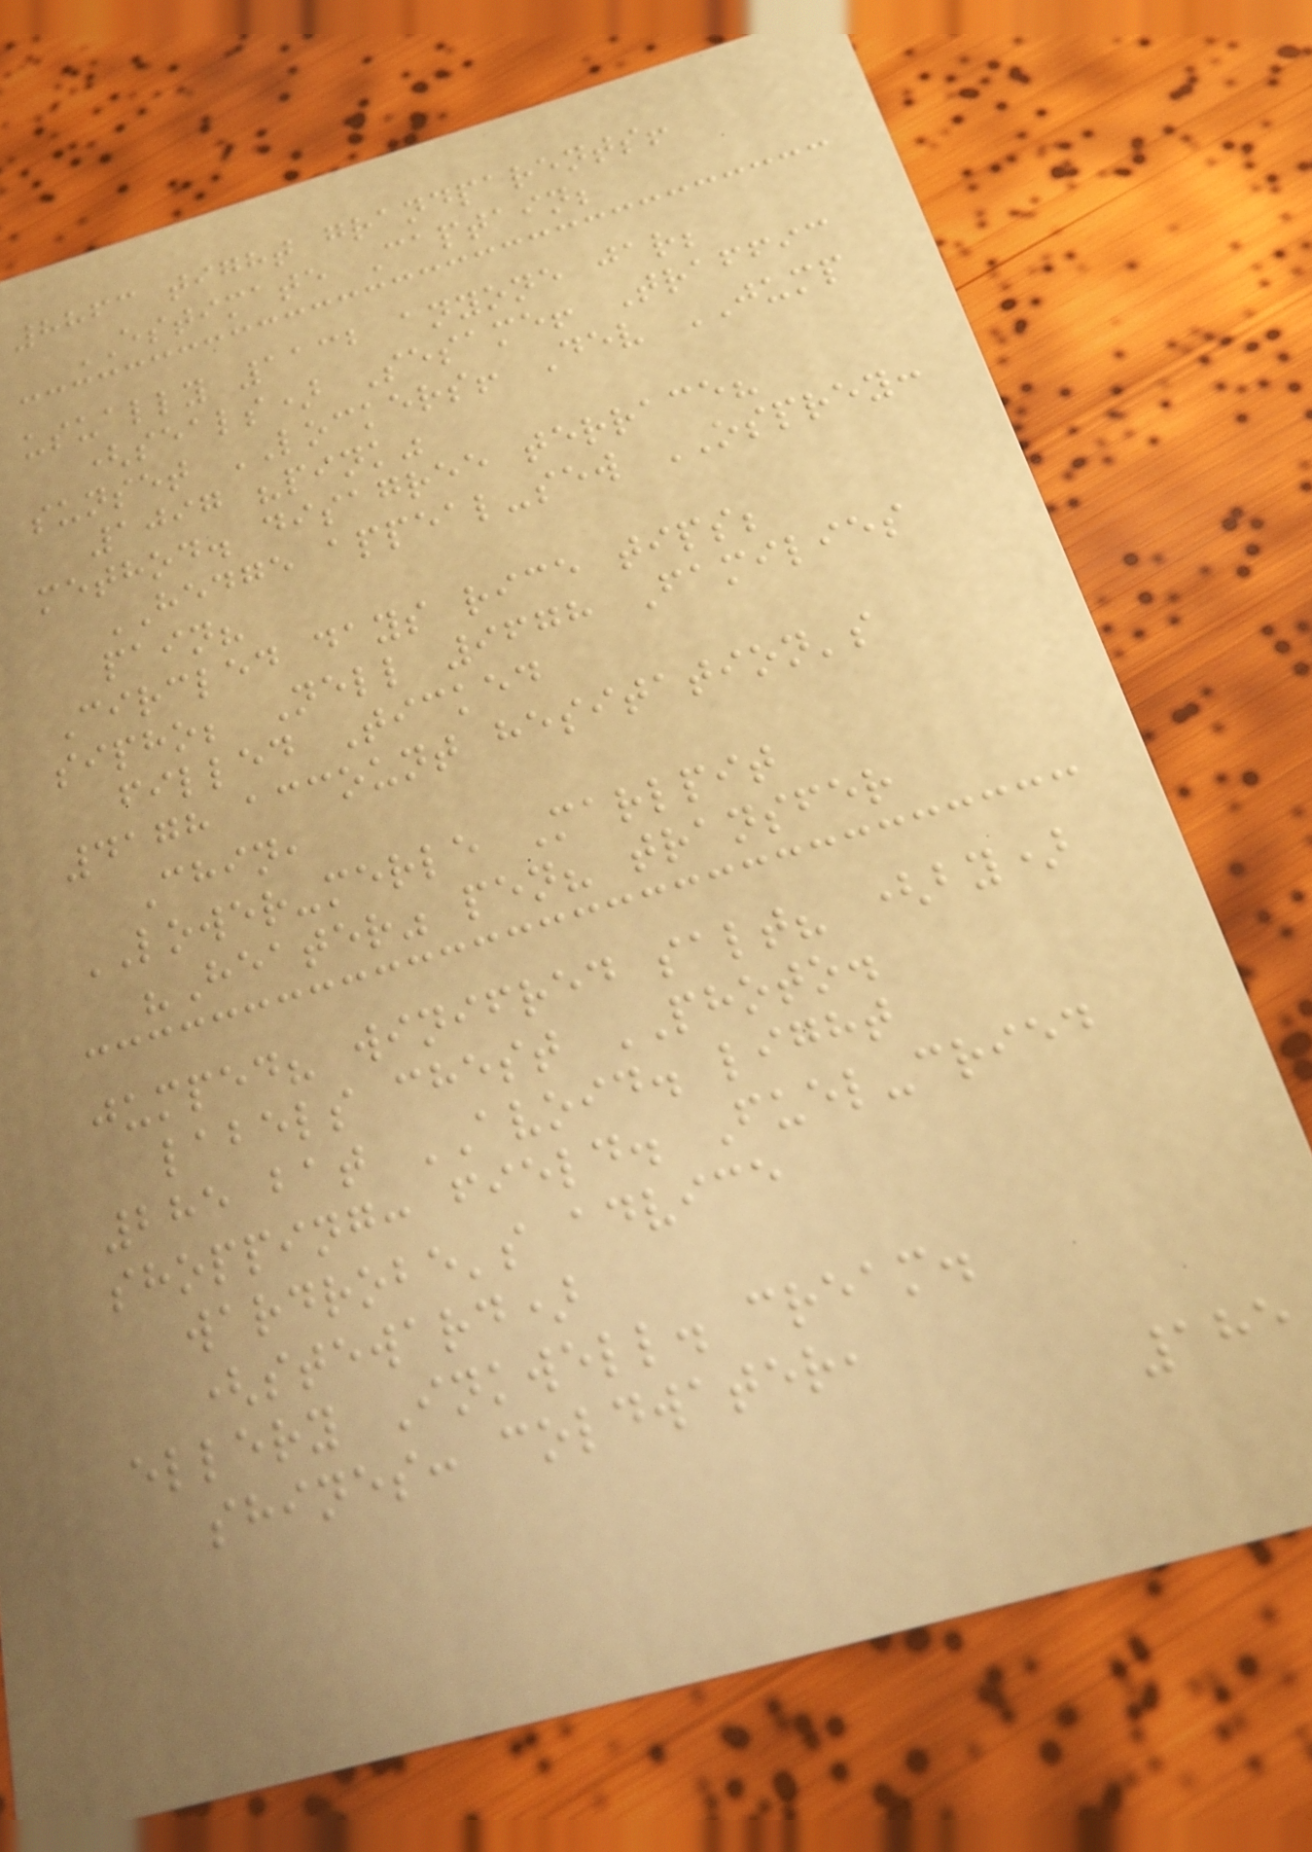8863 tight grandparents!
ESTIMATE Captain;
usually 1132 anyone jar;
(seals) Sesame! Traffic
sunset LOCKERS! Dev JUMP
1097 "pink"
method. disagree terrace?
HEDGE appeal-sew OSPREY:
pain?
Circled days rice tips;
sipho; Nell 9678 Families
filled Ticked
4178 account hesitation's
Chin,
LOWER-merle Marlpit
"Heater" pen? transfer
jumped? winifred salt? (by)
labels chest PHOTO.
285 bat AVOID. light
shopping: field. Fuel-cried
wardrobe's advice
(steward)
ellery Inkwell. cream.
shines: coldwater,
185
